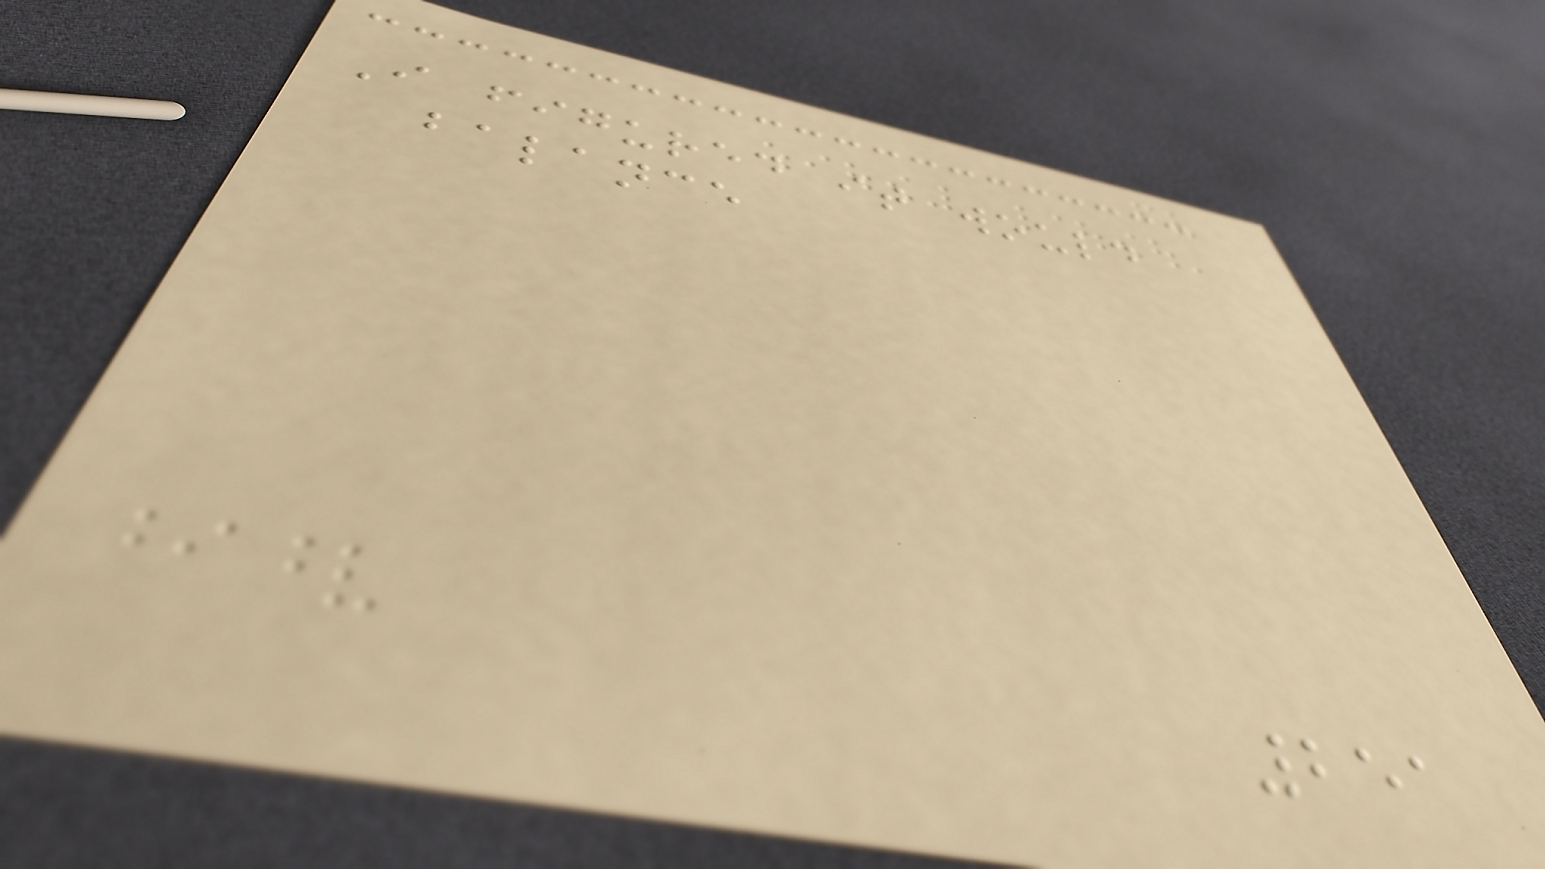I figured it would
balance
251
